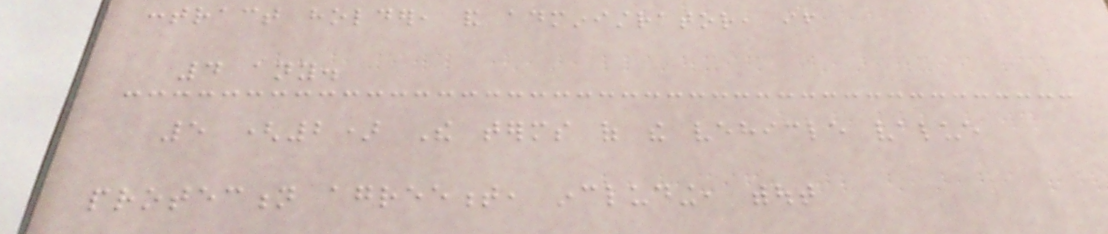contract holder, and administrator, if
4 any.
5 (2) The terms of the vehicle value
protection agreement, including, without
